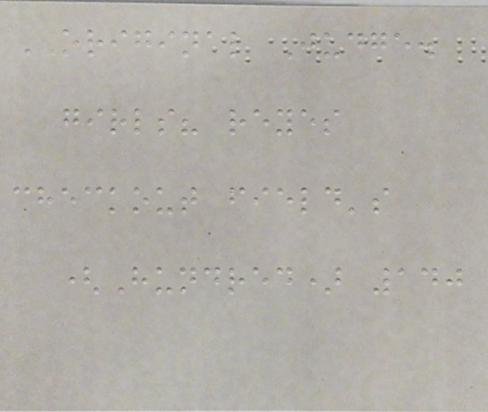ORIGINAL Judge.
girls? reyes
checkout field's
(Hundred) 140
